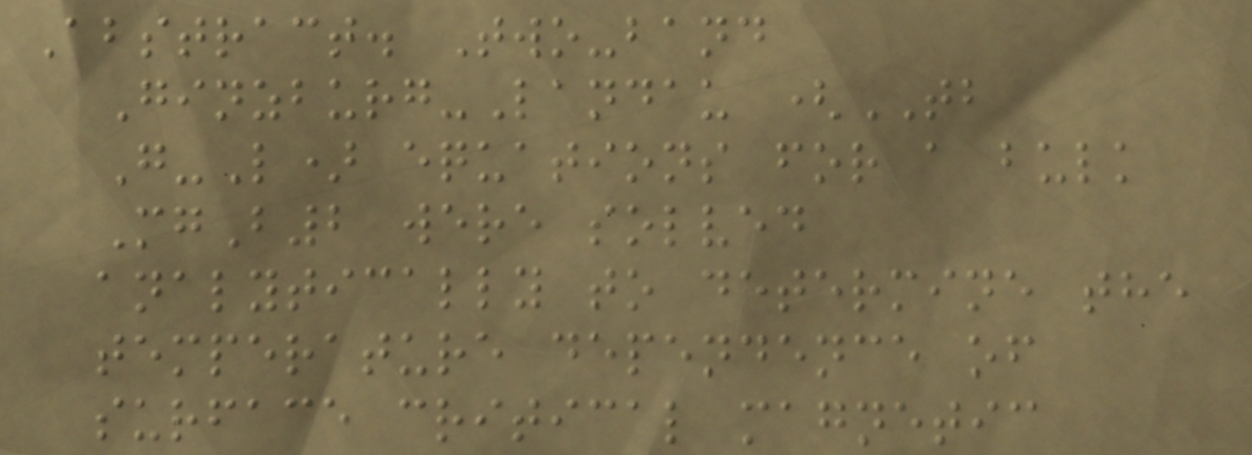Abstract. Two-band
Ginzburg-Landau (TB
G-L) equations for a bulk
MgB2 were solved
analytically to determine the
temperature dependence of
surface critical magnetic
